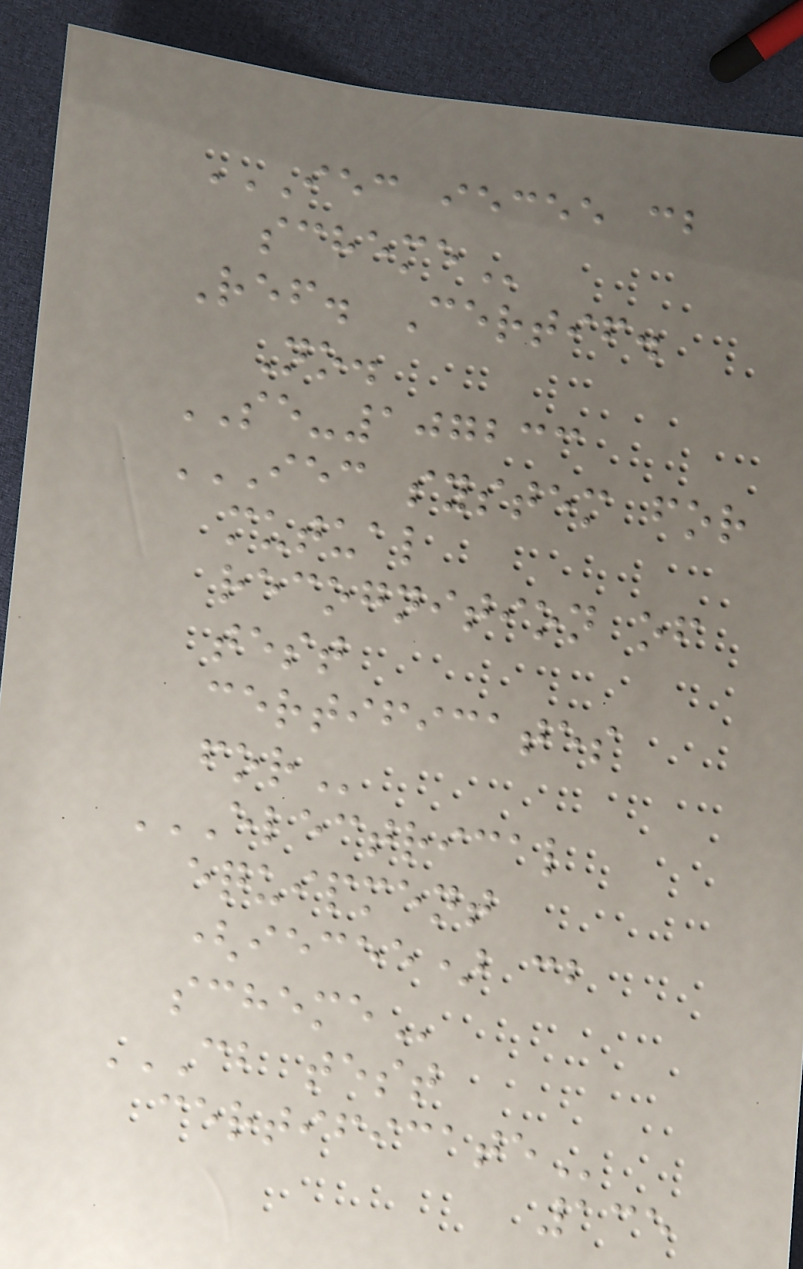IEC IECEE CB
SCHEME
Ref. Certif.
No.
SE-107233
IEC SYSTEM FOR
MUTUAL
RECOGNITION OF
TEST
CERTIFICATES
FOR
ELECTRICAL
EQUIPMENT
(IECEE) CB
SCHEME
CB TEST
CERTIFICATE
135
